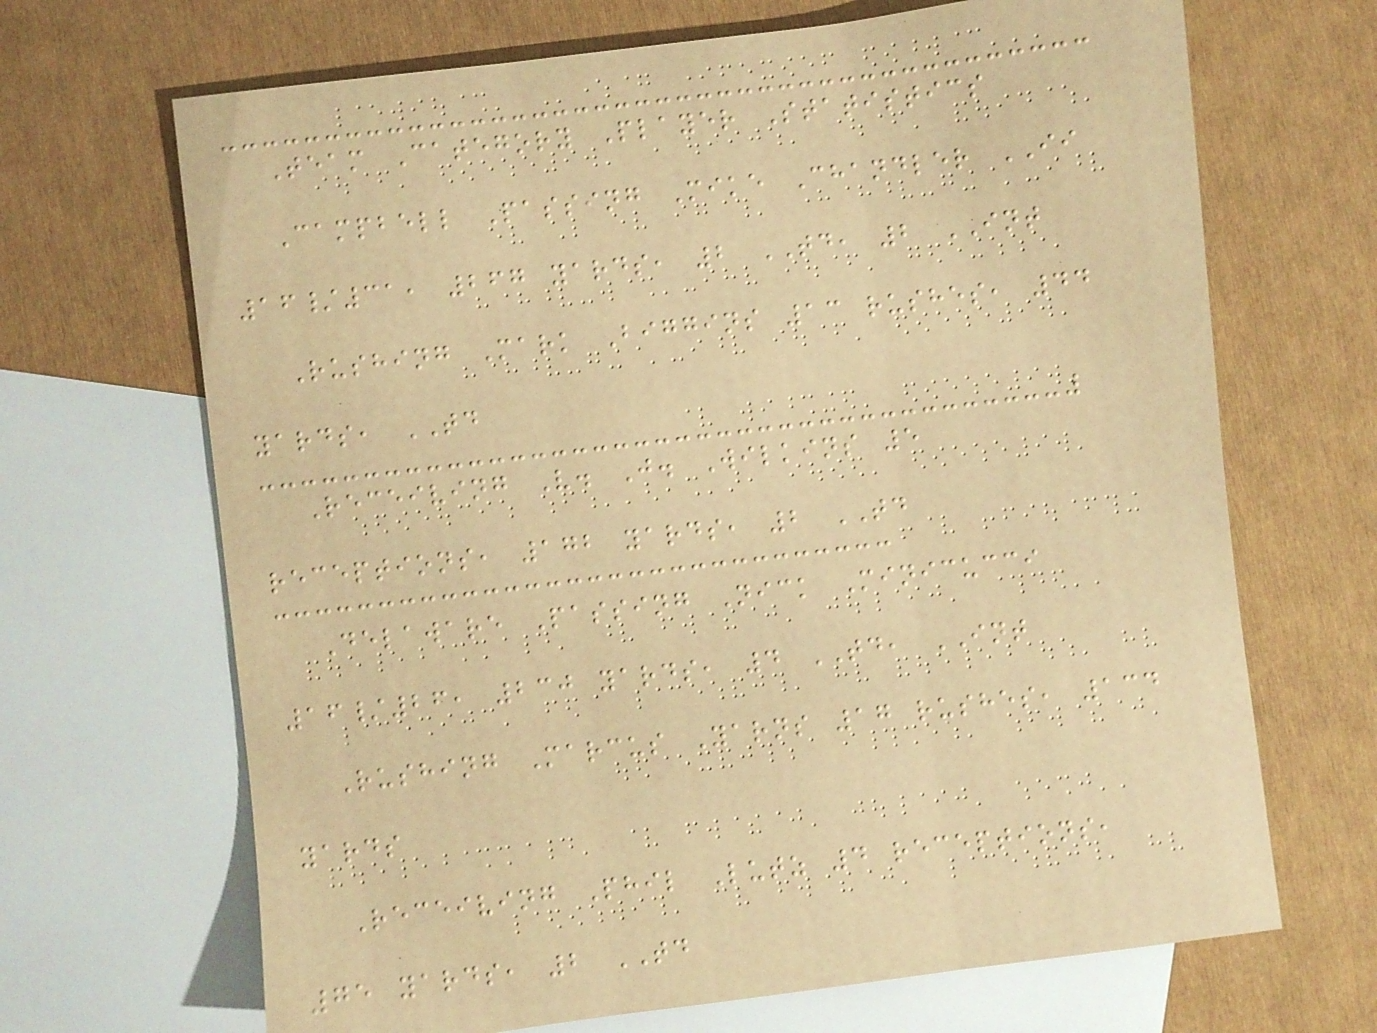Team Category Player Statistics
Campbell Passing Mike Chandler II
16/31, 267 yards, 2 TD, 2 INT
Rushing Mark Biggins 13 rushes, 44
yards, TD
Receiving V. J. Wilkins 5
receptions, 172 yards, 2 TD
Delaware Passing Nick Minicucci
16/26, 230 yards, 4 TD, INT
Rushing Marcus Yarns 17 rushes, 134
yards
Receiving Phil Lutz 4 receptions,
75 yards, 2 TD
